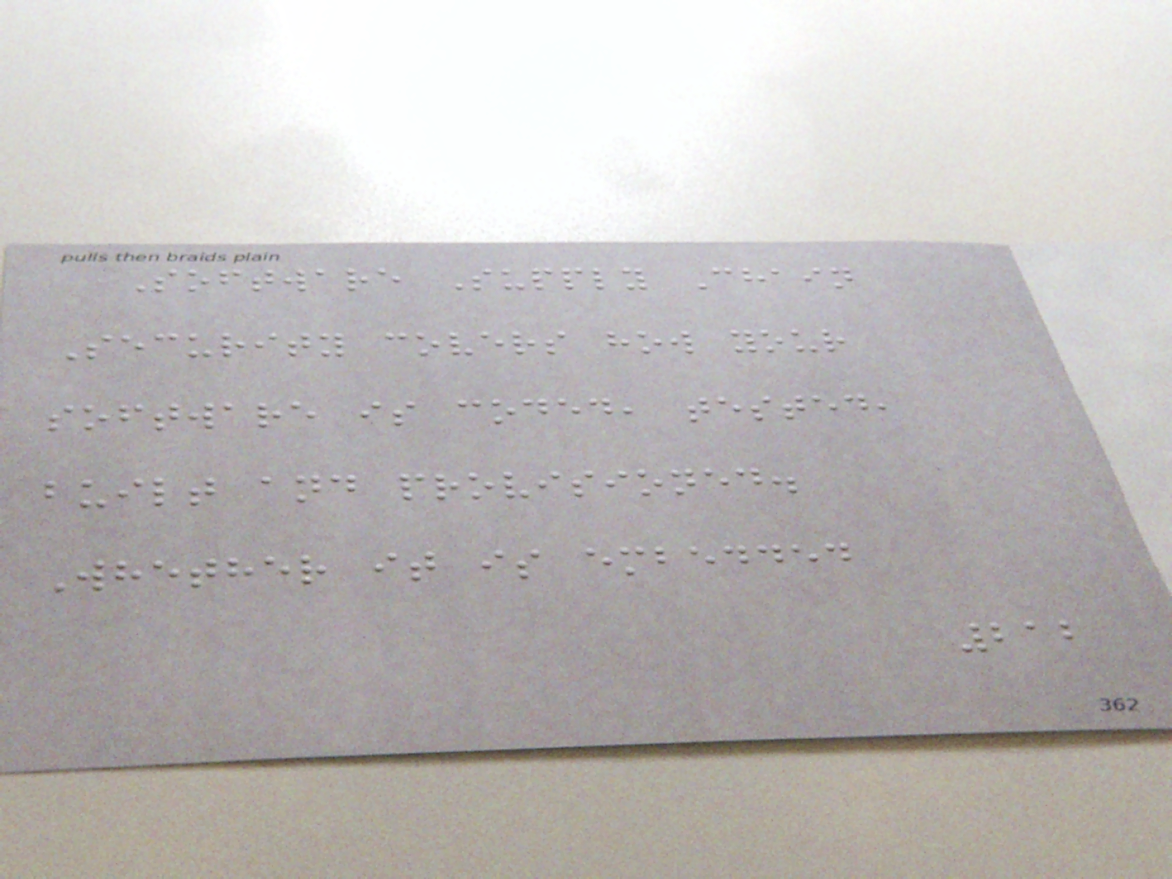Software Supply Chain
Security covers how your
software is coded, tested,
built and provisioned.
Whether it is embedded
212
